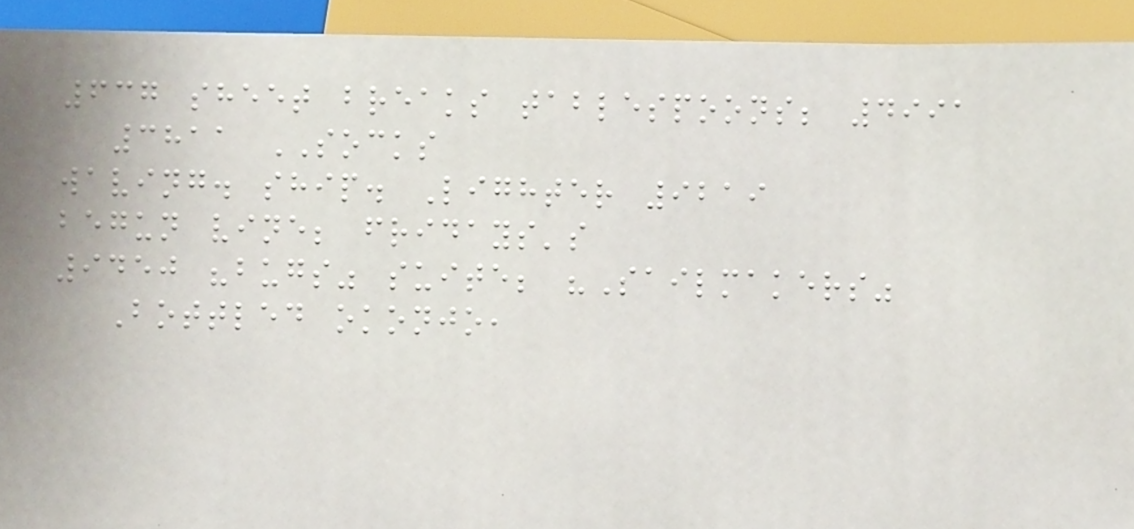637 sheet breaks tablespoons; 4991
3811 SOCKS
waving. ship. Lighter 9219
begun vine; fridays's
9450 "bugs" suite; "Sailmakers"
Bottled okonjo,
